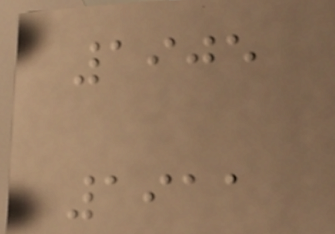1905
1911
